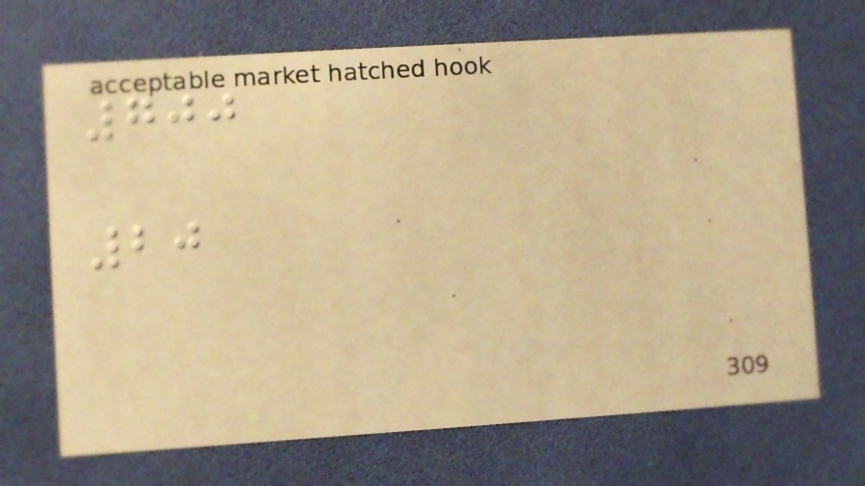700
20
